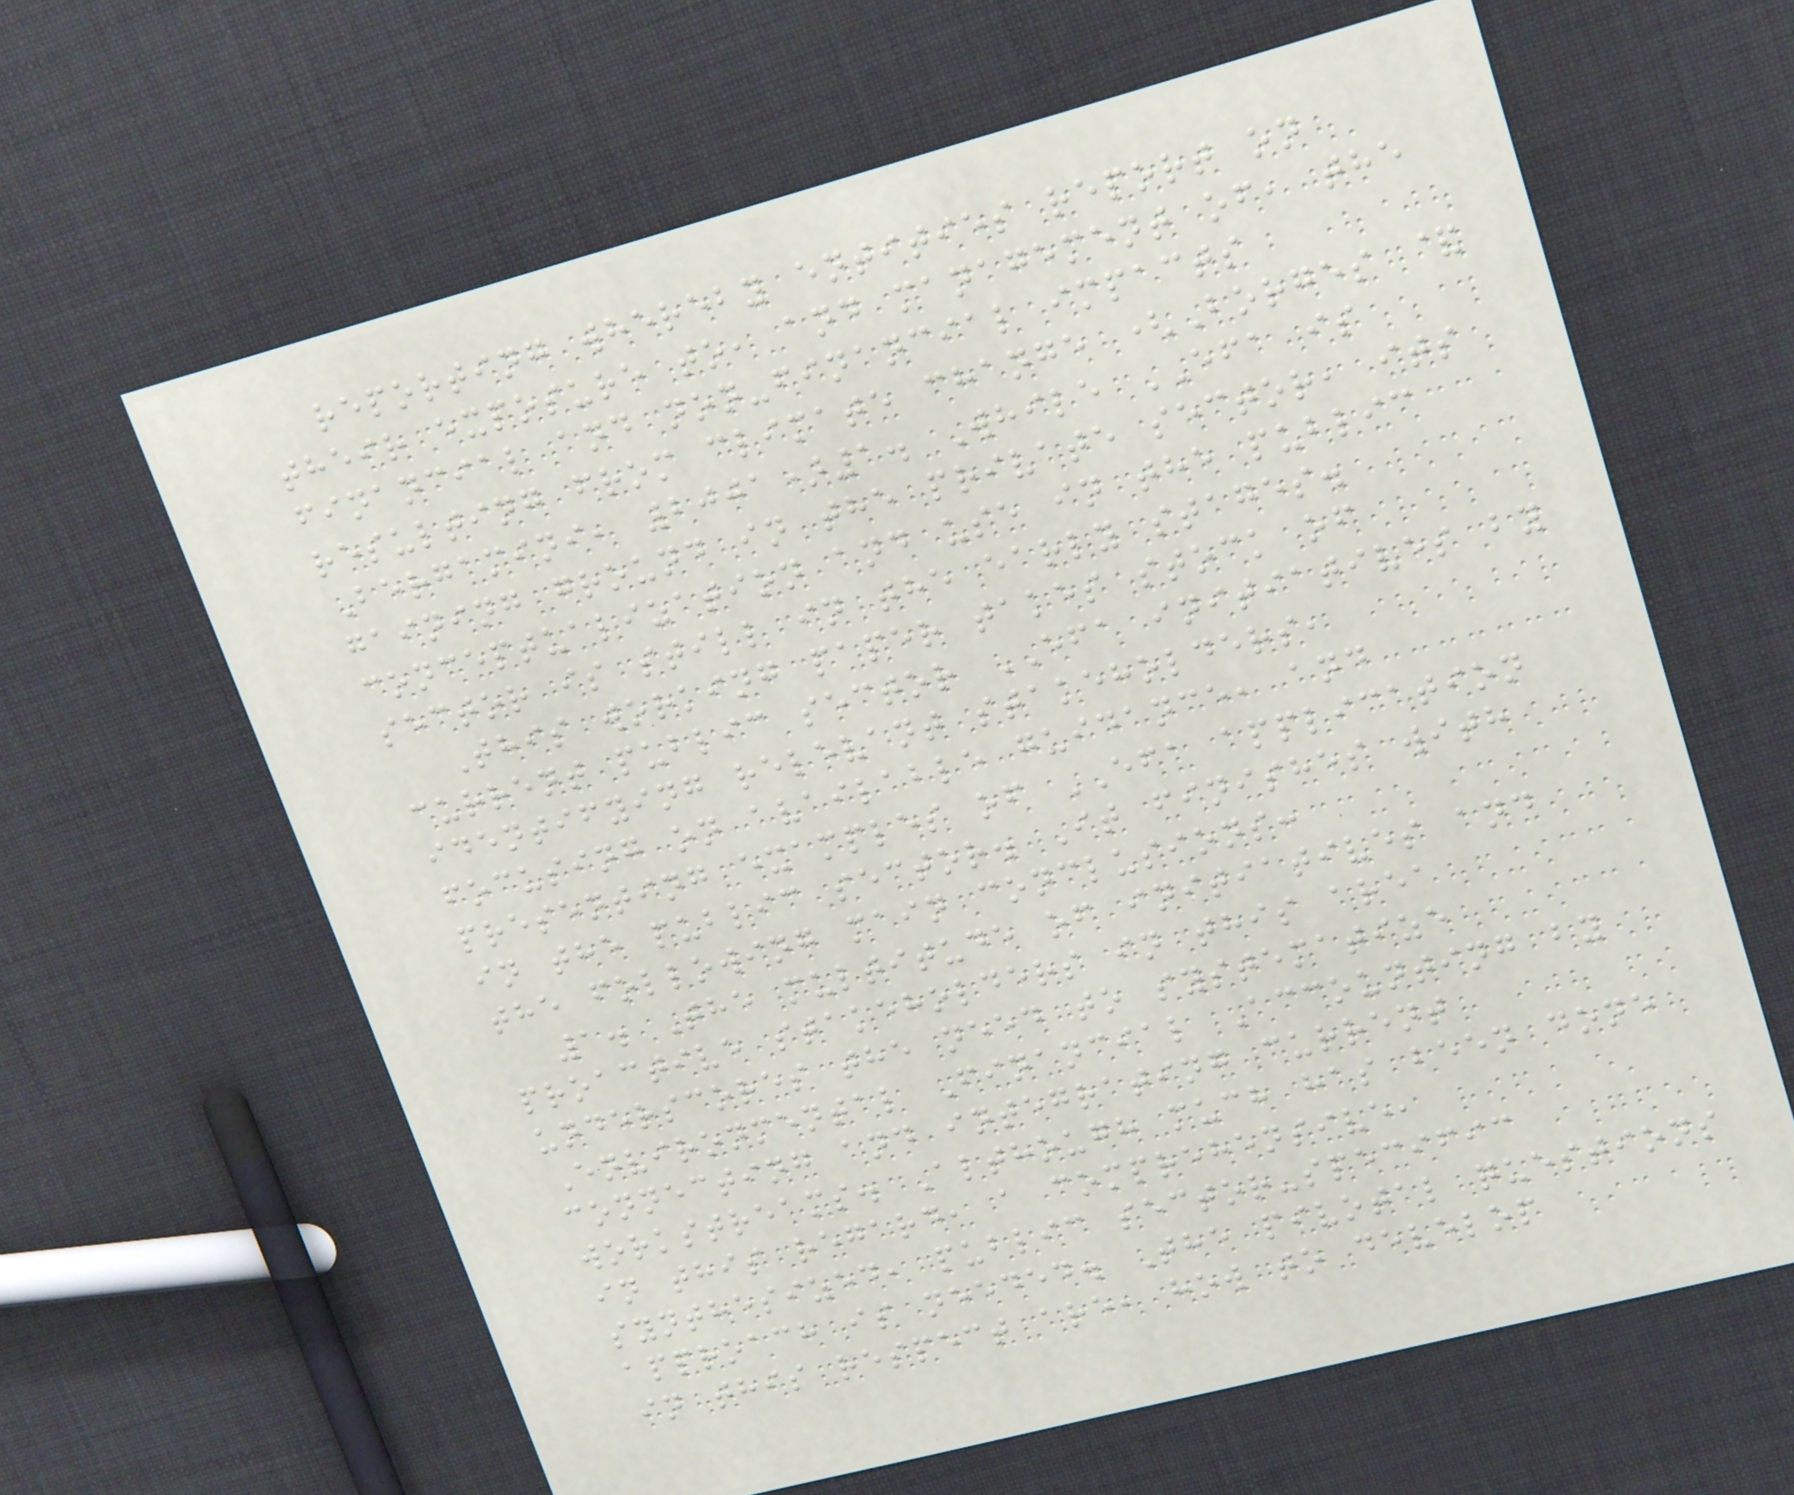reporting whereby entities report on
their exposure to, and management of, the
financial and non-financial impacts
resulting from climate change (Borges &
Bergamini, 2001)1. While EFA is
gaining ground in the private sector, its
conceptualization and use in the public
sector is still in the early stages.
This working paper takes stock of
current public sector EFA initiatives by
identifying relevant stakeholders,
focusing on available guidance, and
presenting examples of EFA application
in the public sector. It finishes with
the following main conclusions:
1. The multitude of initiatives and
proactive stakeholders in this area
underscores the need to systematize
Environmental Financial Accounting by
connecting and integrating current
workstreams. Although much has been done
in this regard, a comprehensive,
synthesized, public sector-specific
approach is needed. The pivotal questions
in this respect are, how to develop
